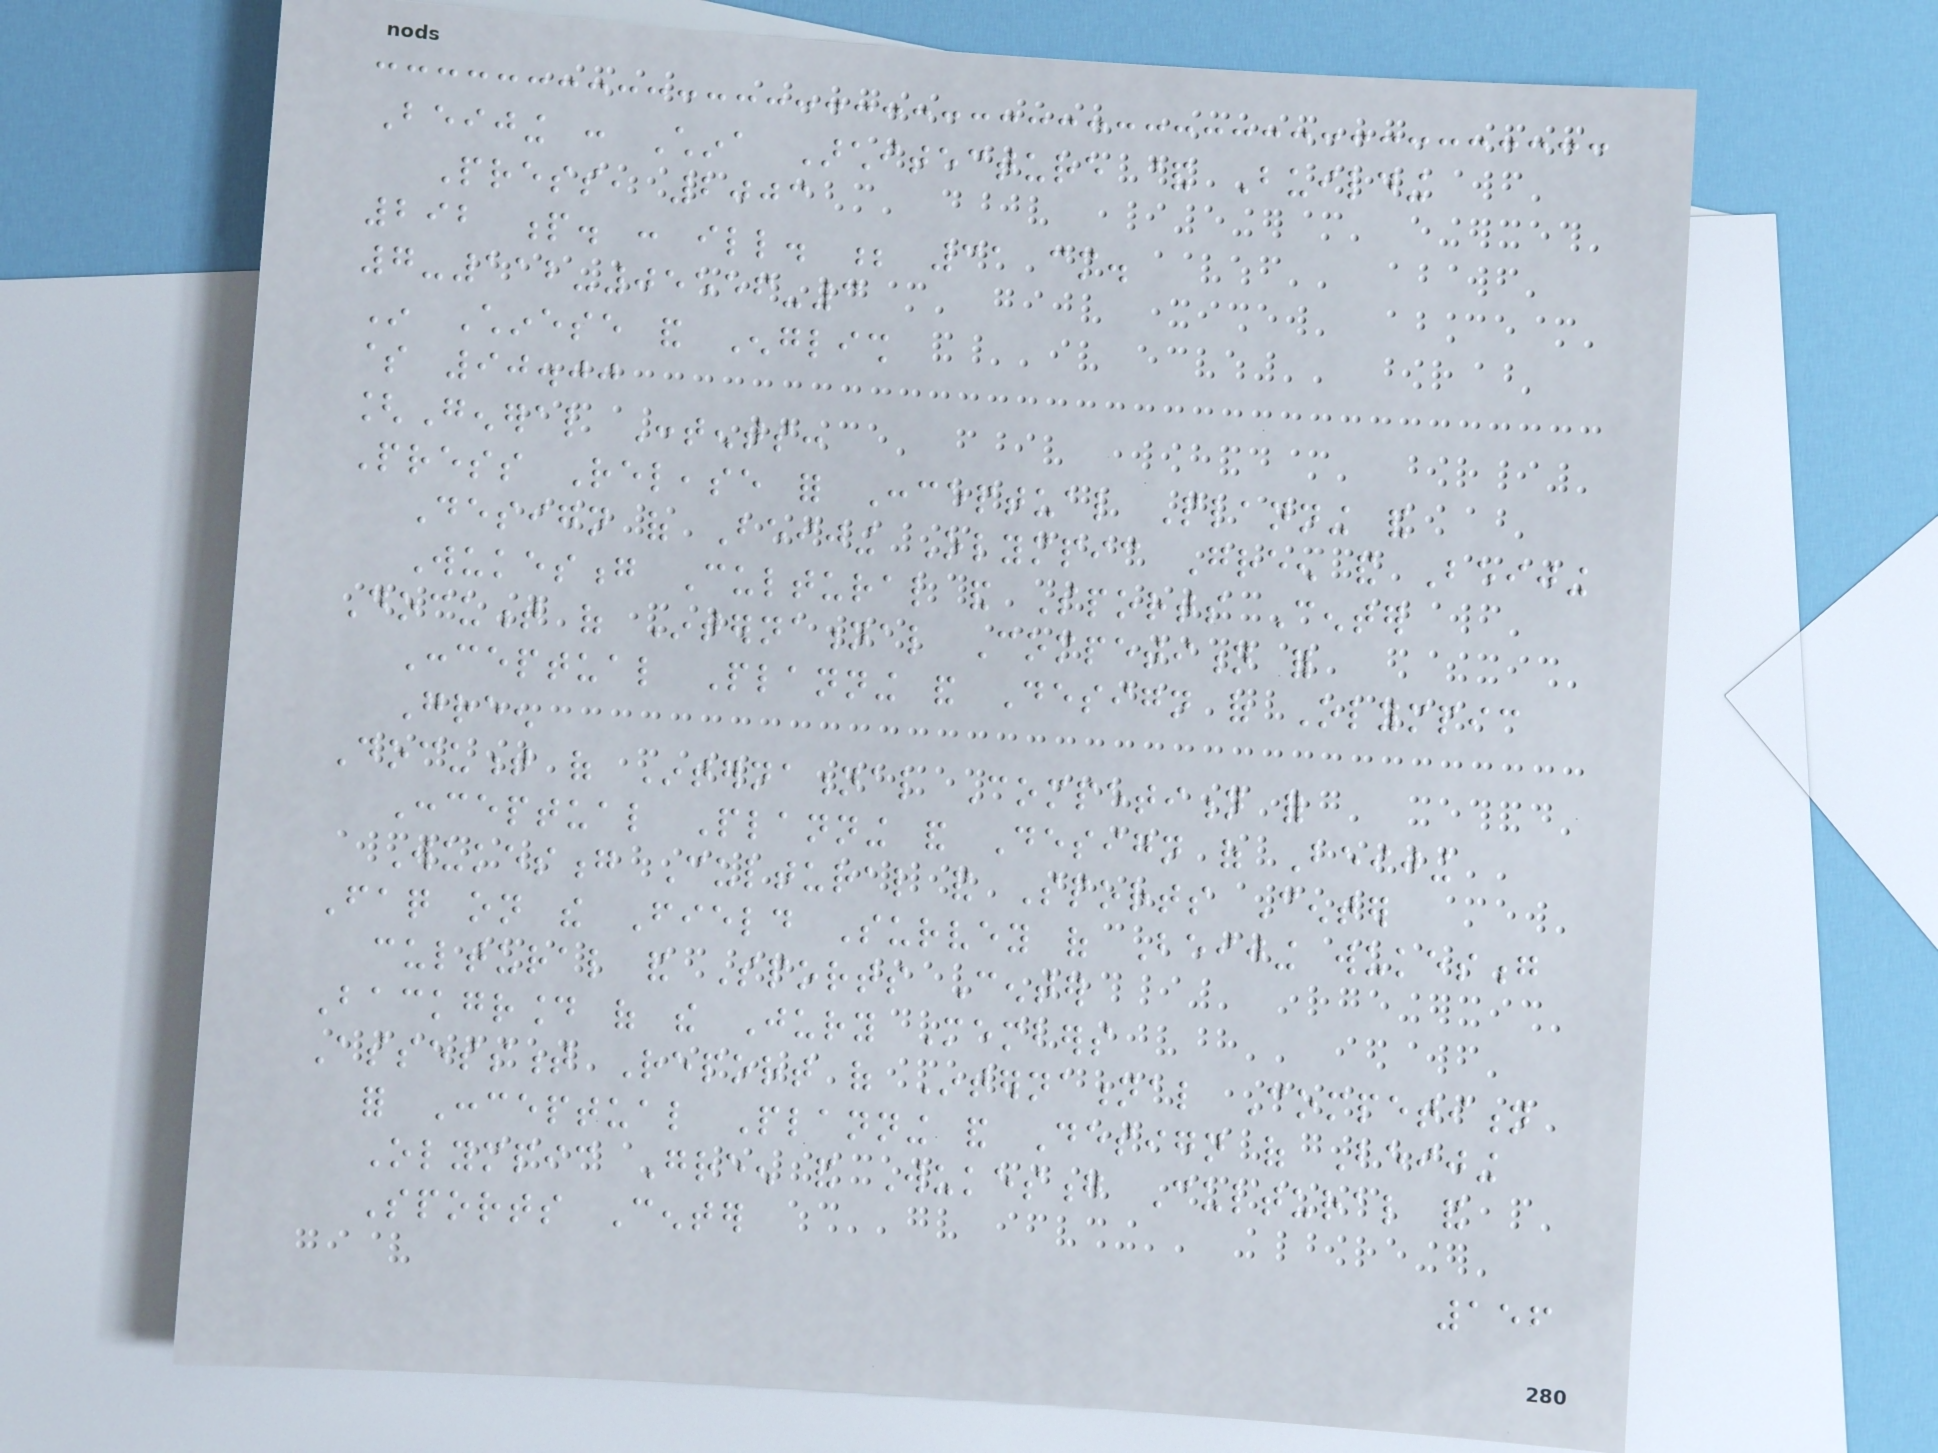Beijing : China Architecture & Building
Press, 2003
292 p. : ill. ; 31 cm.
7-112-05556-3
In Chinese and English
$ 90.00
[General Contents:
Press Release for Conceptual Planning and
Design of Beijing Olympic Green and Beijing
Wukesong Cultural and Sports Center
Document of International Competition for
Conceptual Planning and Design of Olympic
Green
Document of International Competition for
Conceptual Planning and Design of Beijing
Wukesong Cultural and Sports Center
Faq on the Field Survey of Beijing wukesong
cultural and Sports Center
Background of the Jury Members
Assessment Report of International Competition
for Conceptual Planning and Design of Beijing
Olympic Green and Wukesong Cultural and
Sports Center
156
